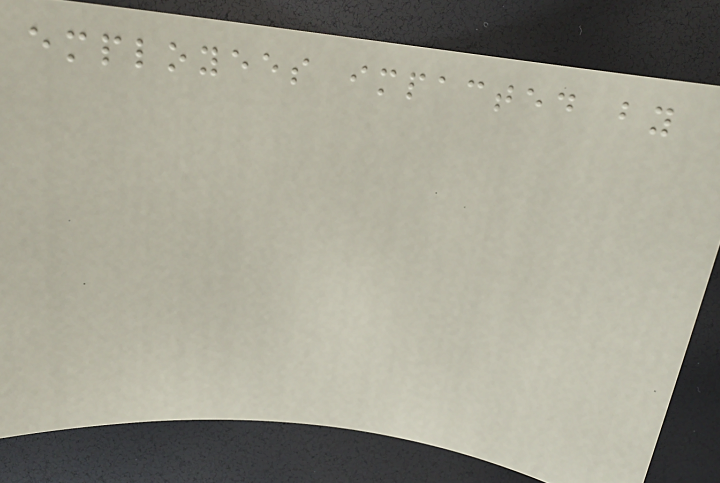employees impacted by
